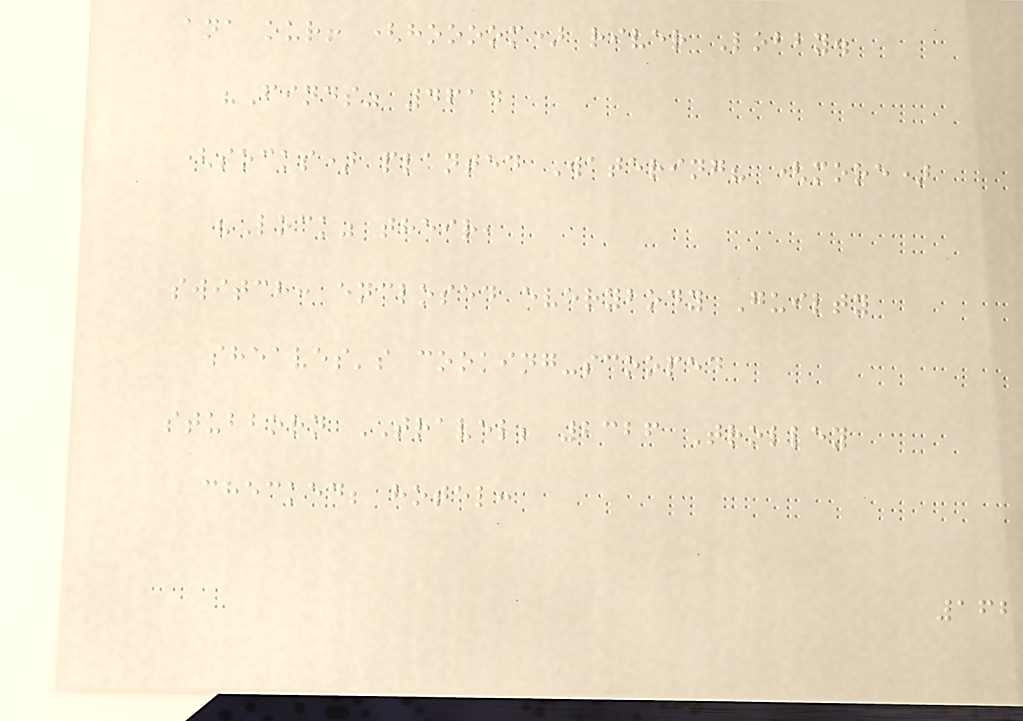ana our! (hoooom) river Lobby.
"Finds" 4614
(socks) planted Watering? (more)
"Lock" their,
switch: enclosed everybody Guilty
sheaves's cooking-scooped
stubborn TRAVEL; 2326 Trolley
checked; hotel:
162
